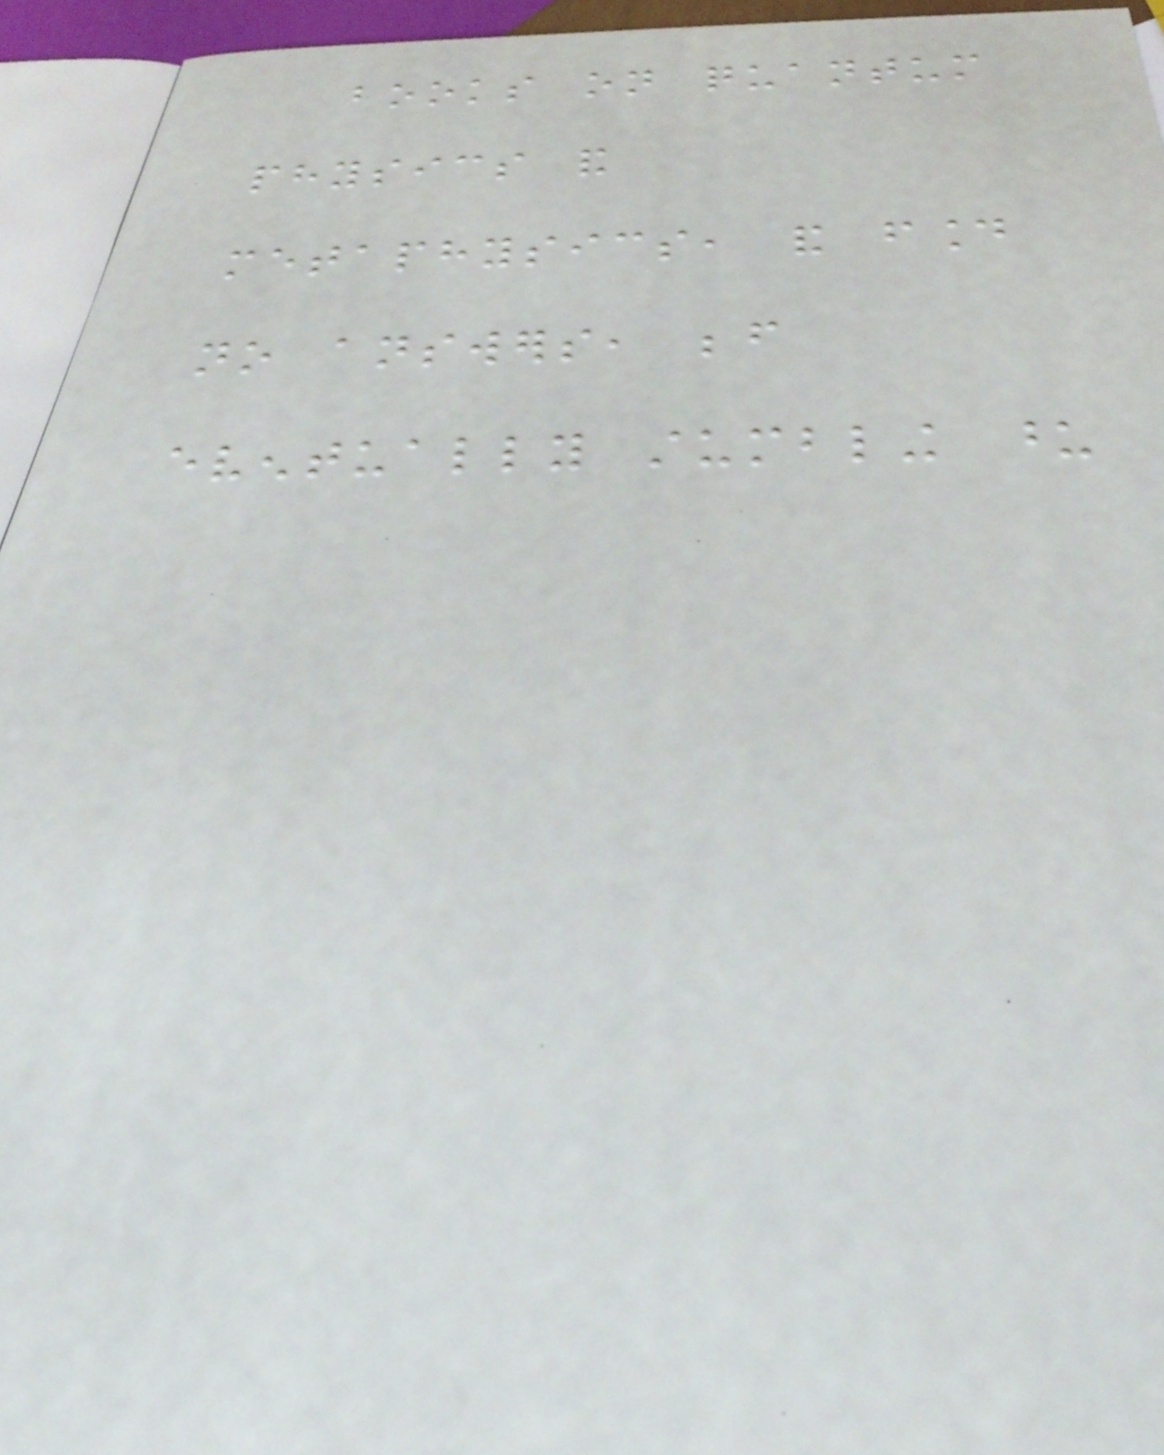books on quantum
physics and
metaphysics, and found
no answers, before
eventually stumbling upon
